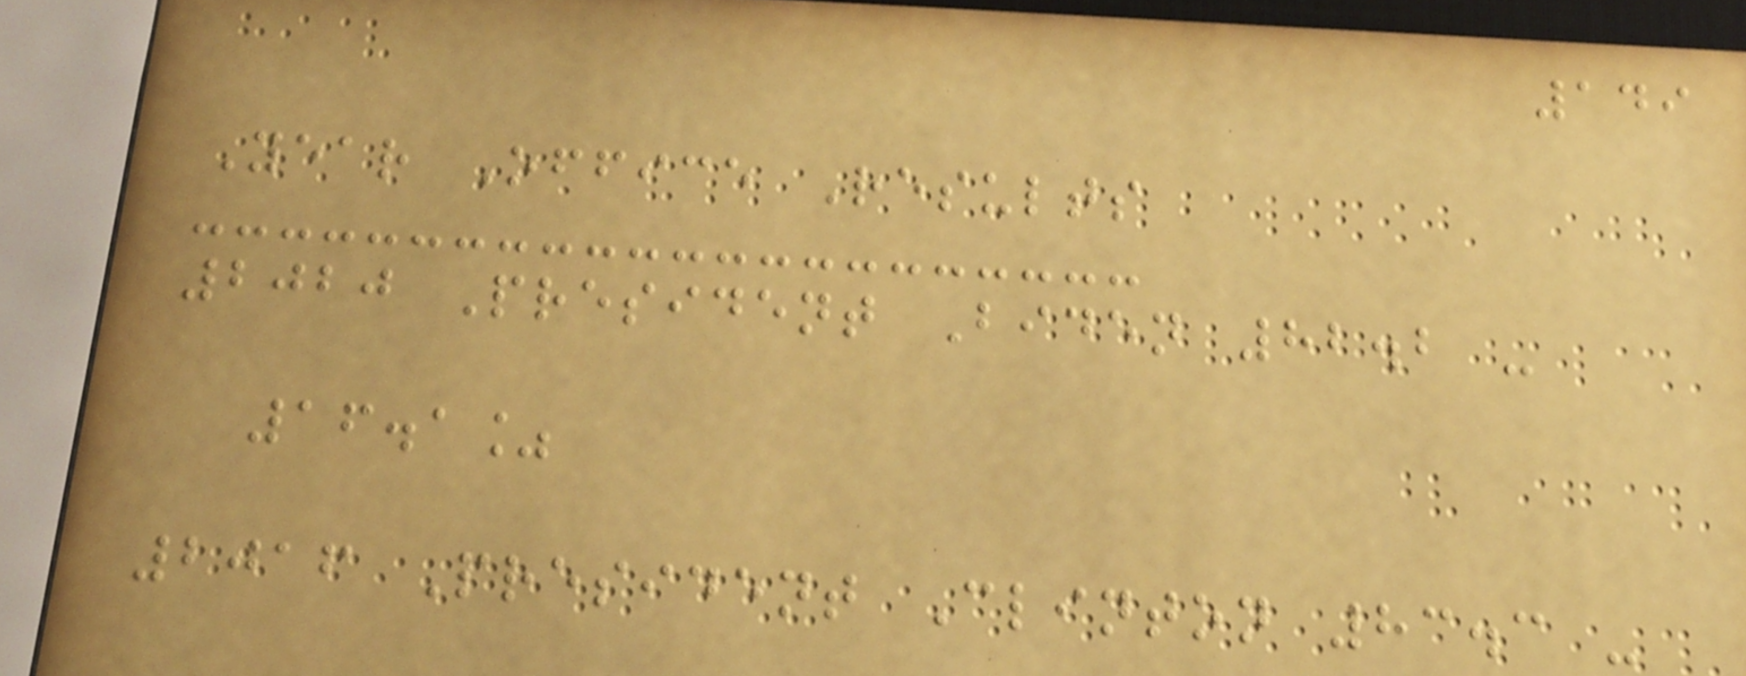149
Year Office Results
2020 President Biden 82.2 -
16.1%
2016 President Clinton 83.3 -
